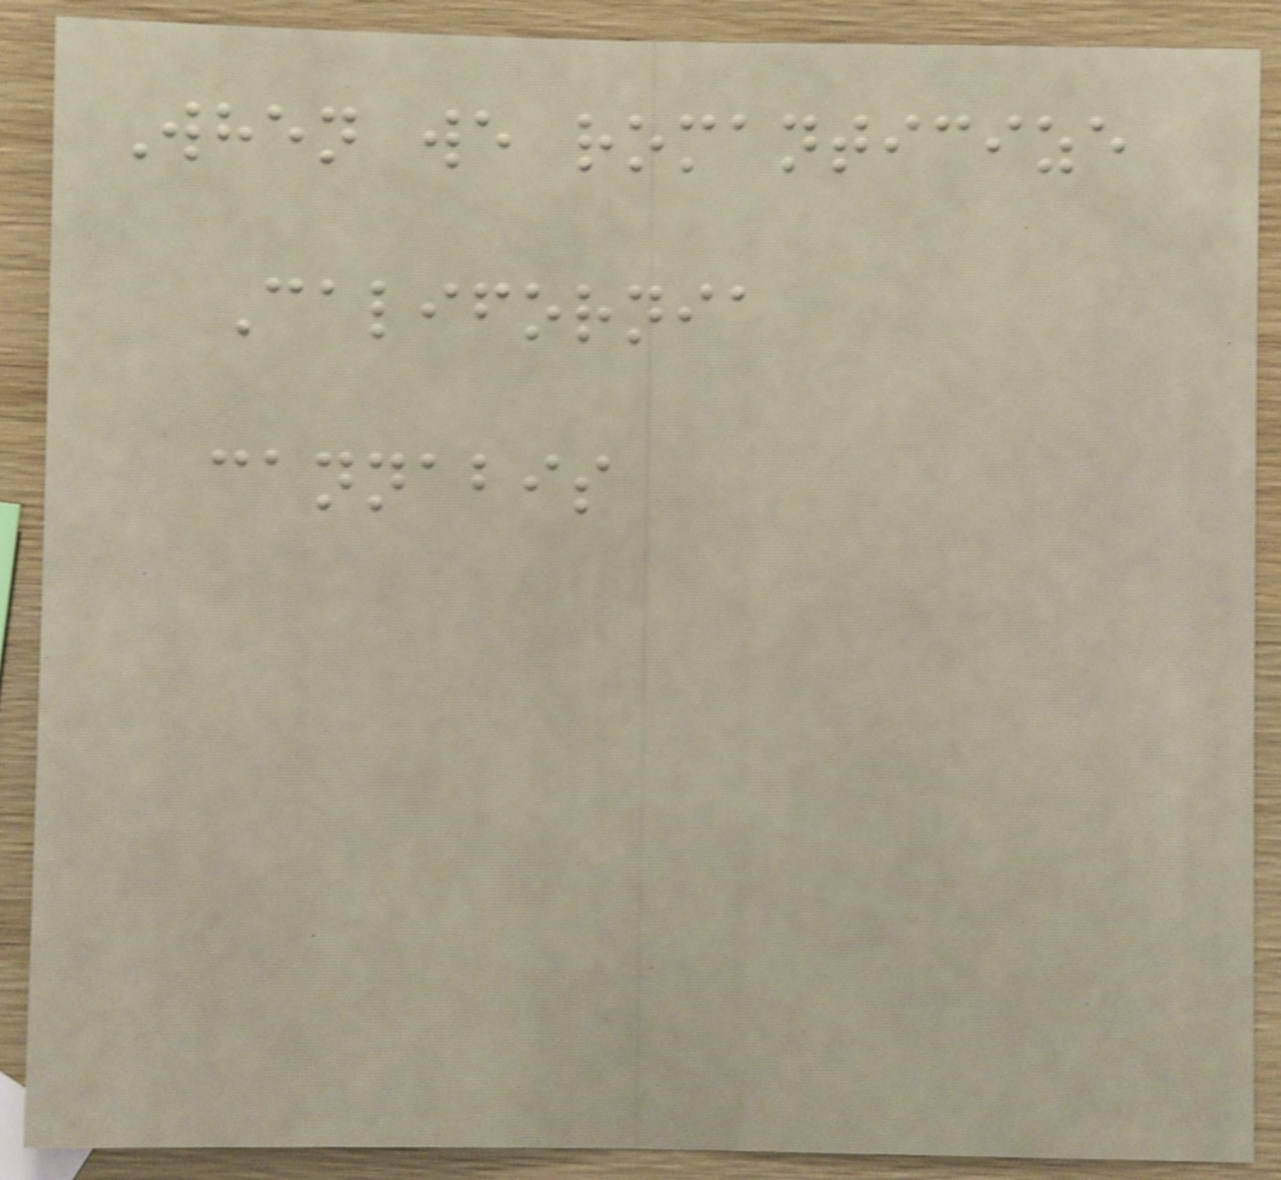When we romanticize
California
cannabis
